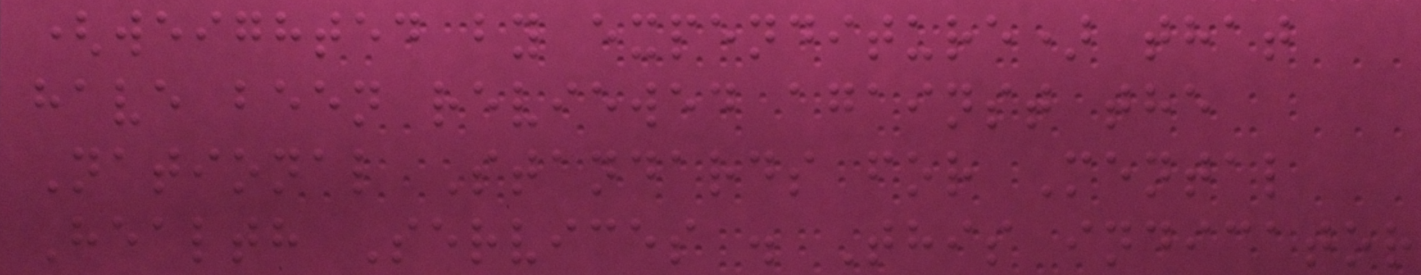(weighted by expenditure) that
have been reviewed against the
National Standards for Mental
Health Services . This indicator
